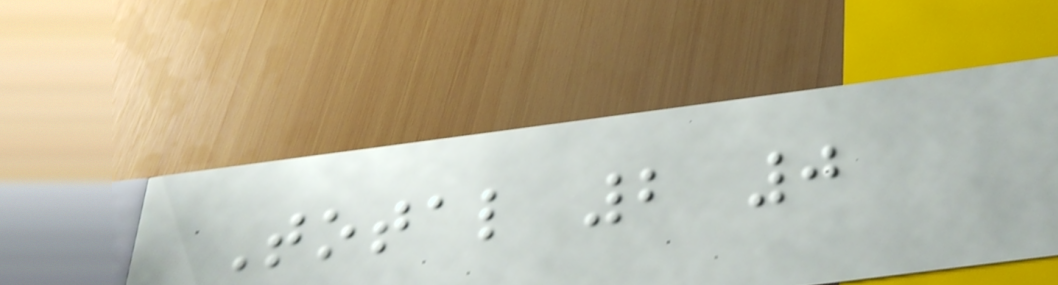Total 2 0
